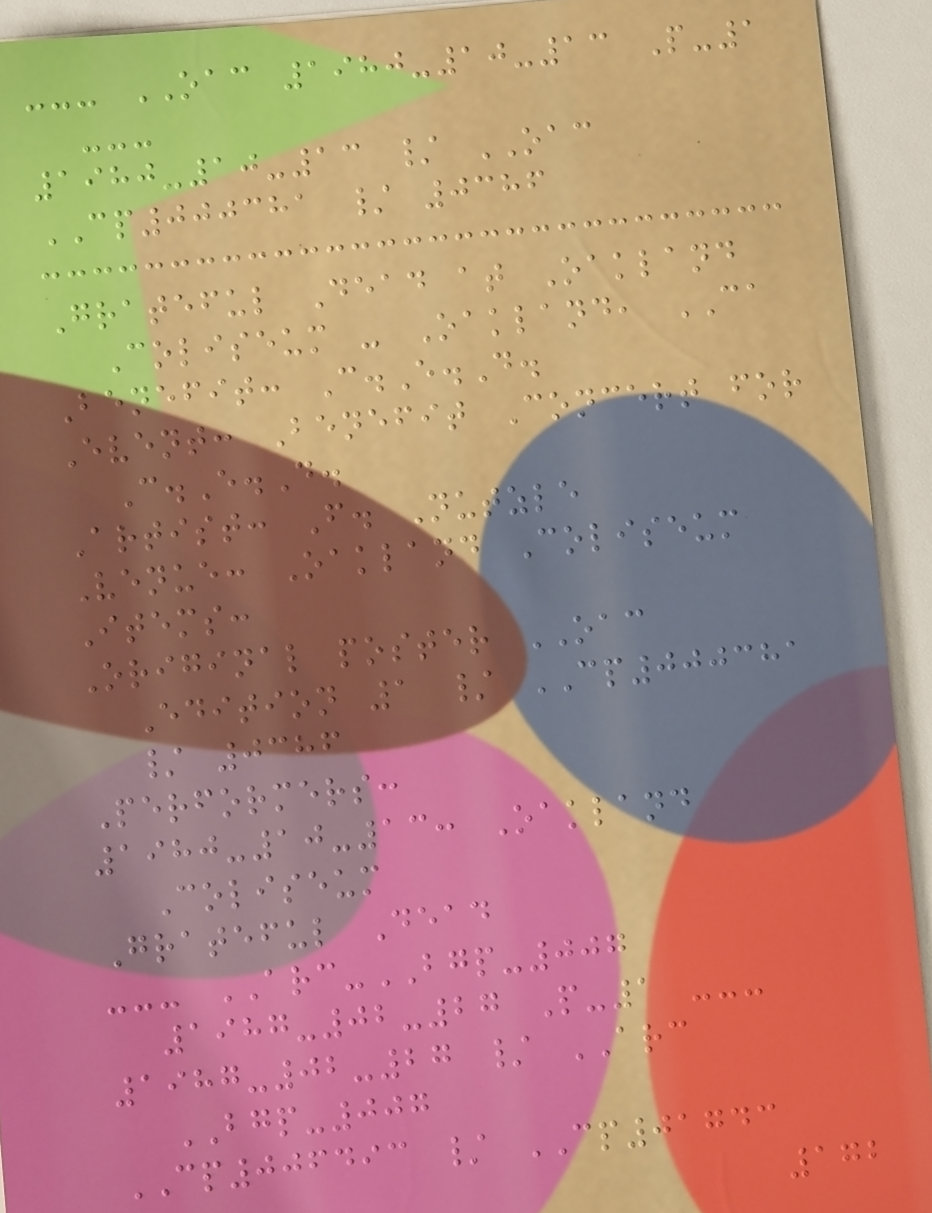--- OAC 1980-10-13 P-1
---
1980-10-13 / OAC
CP000381 / 0386
Grateful Dead at Oakland
Coliseum - Oakland, CA
Benefit: C.E.D.
Event: Benefit Concert for
C.E.D.
Artist: F. Nutzle
Venue: Oakland Coliseum
Items:
Original poster OAC
Edition 1 / CP000381
/ 0386
Performers:
1980-10-13: Oakland
Coliseum
Grateful Dead
--- ARC-BGP-007
1987-02-27 P-1 ---
1987-02-27 / ARC
BGP-007
CP006493 / CP01743
172
